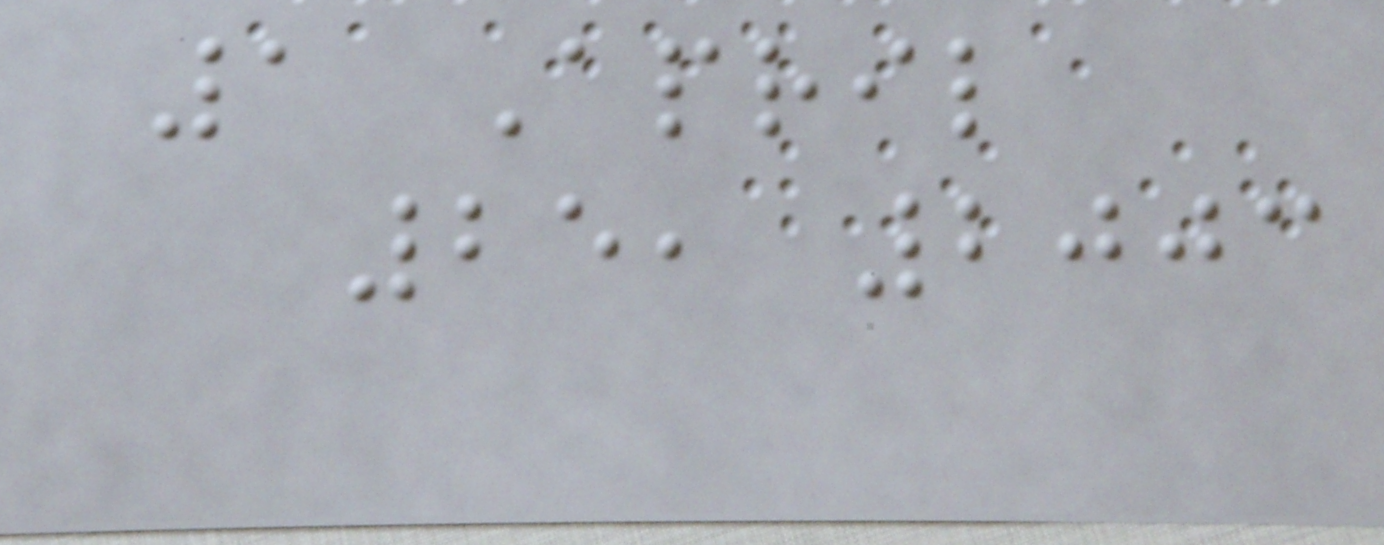1 April
25, 2003
